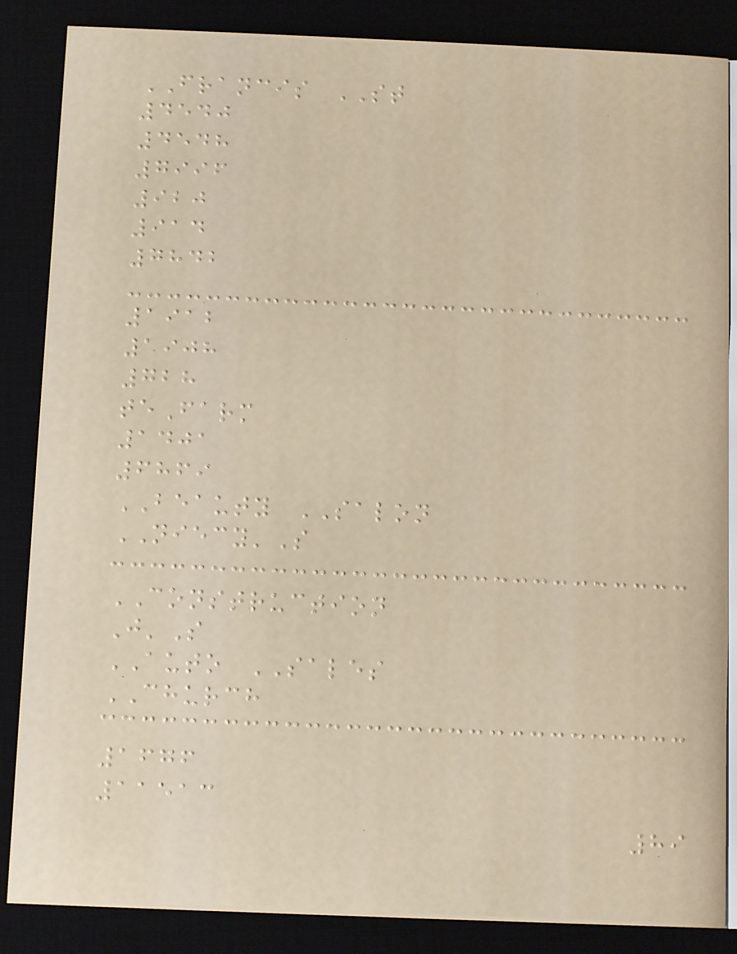FRANCIS ST
4540
4548
7996
920
914
7842
1912
1908
728
teFarm
1401
6869
BEAUTY SALON
NIECY'S
CONSTRUCTION
J'S
AUTO SALES
CHURCH
1676
11513
89
